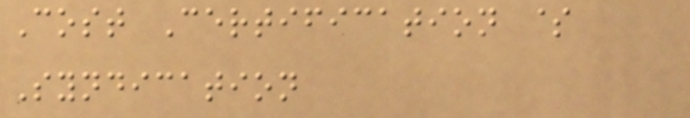Cost Certification $
Syndication
